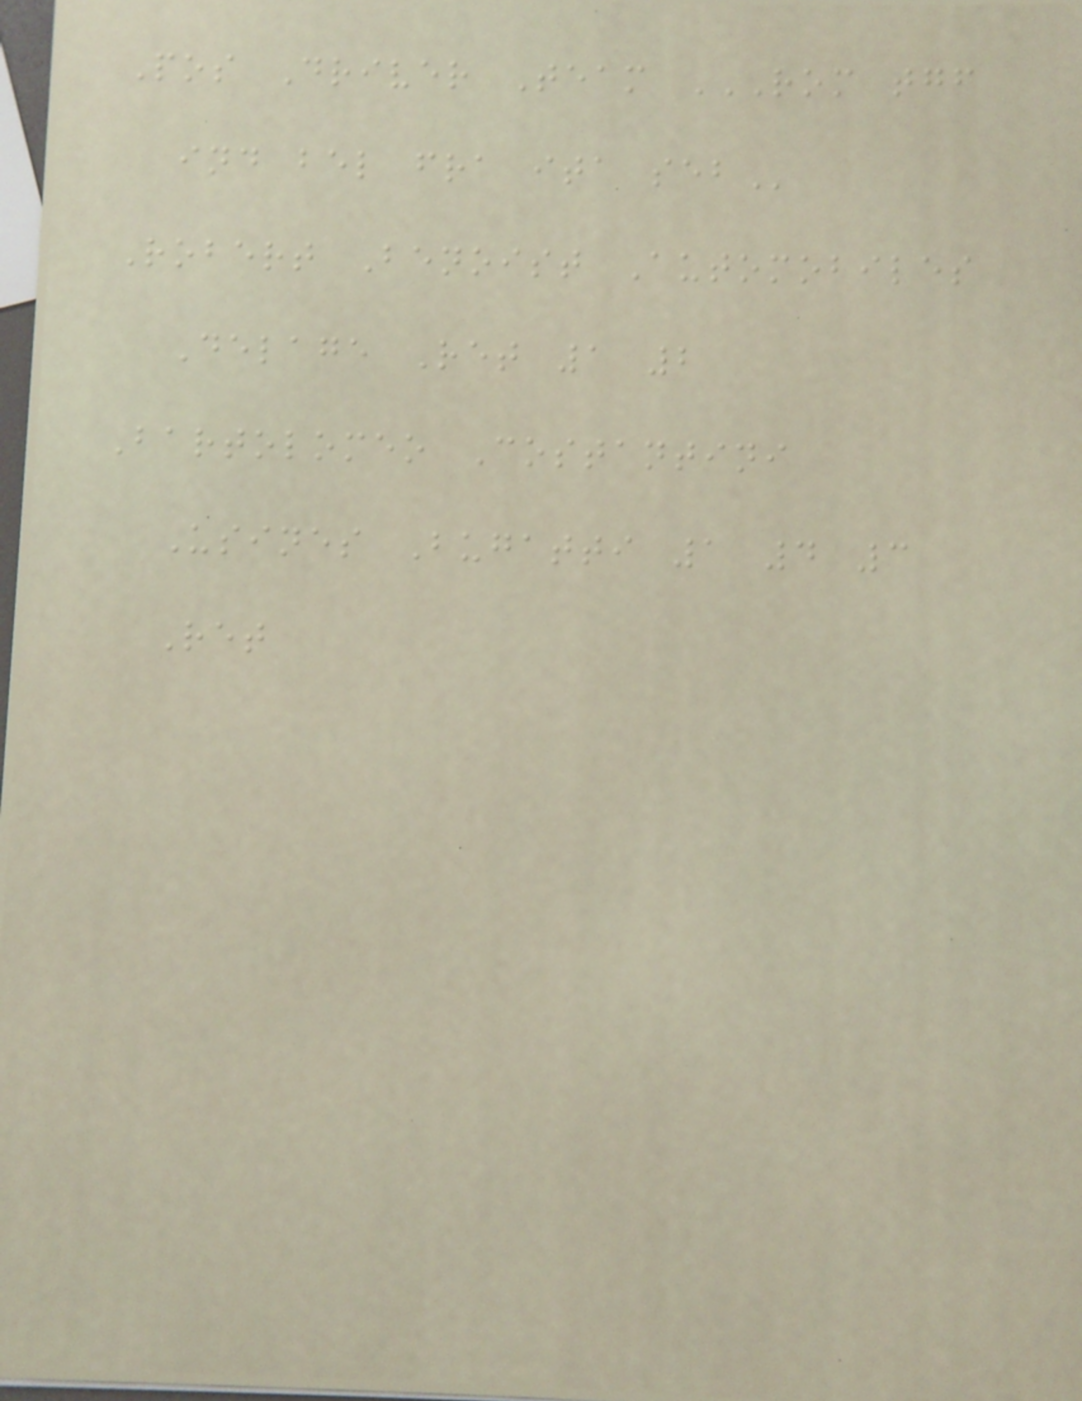Pos Driver Team ROM TGF
IND BEL FRA ITA SEB
Robert Benoist Automobiles
Delage Ret 1 2
Bartolomeo Costantini
Usines Bugatti 1 4 3
Ret
